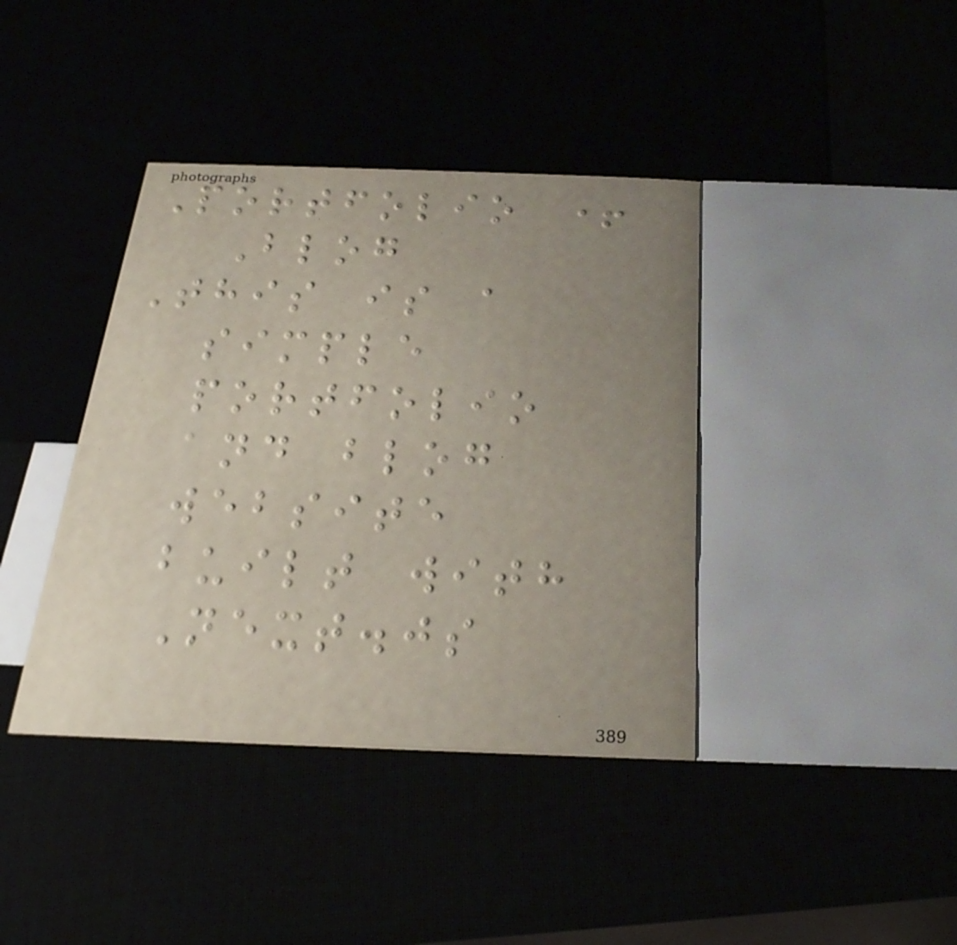Portfolio +
Blog
This is a
simple
portfolio
and blog
website
built with
Next.js
